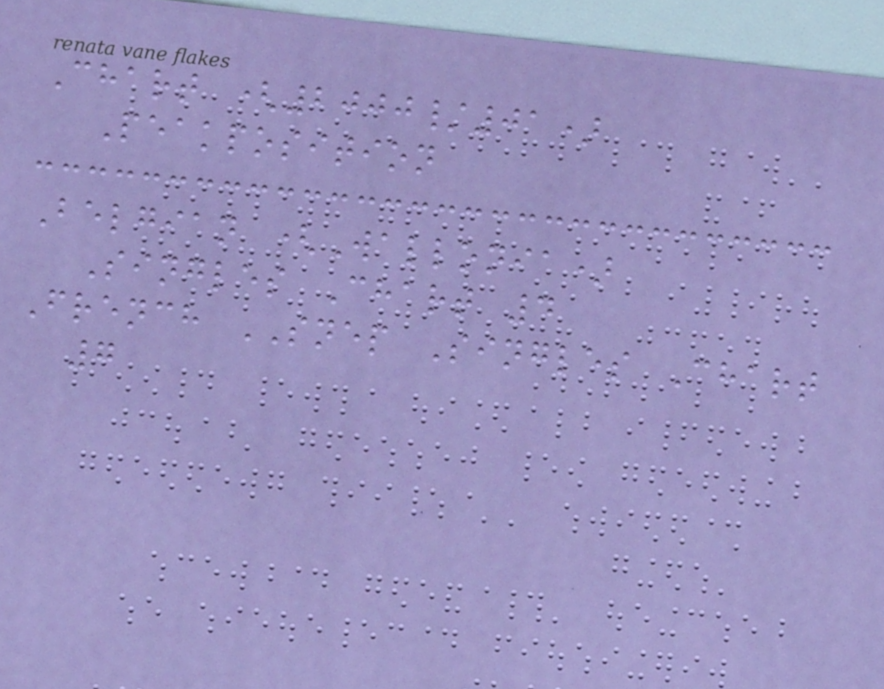Chart (2000/01)
Peakposition
Belgian (Wallonia)
Singles Chart 4
French SNEP Singles Chart
7
